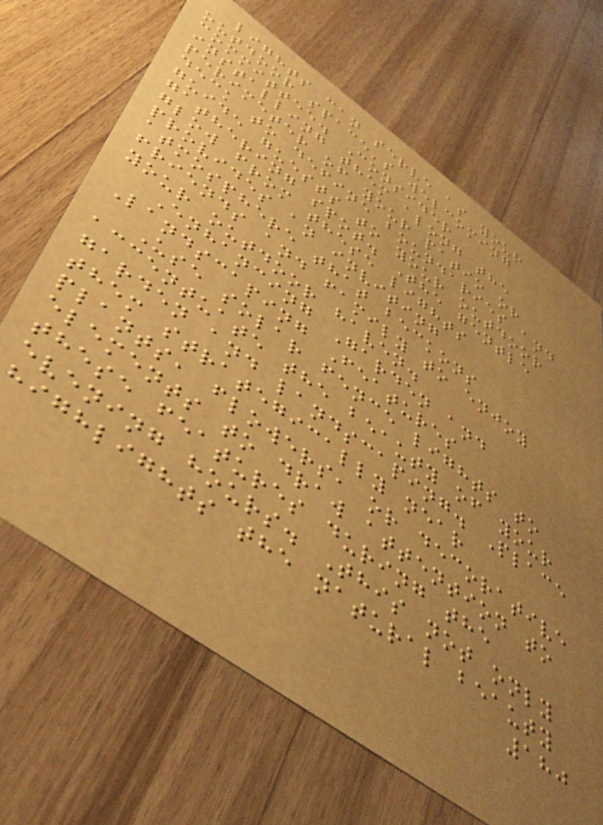lights can serve as your
outdoor space's welcoming
committee. Consider
installing them along the
perimeter of your patio or
deck to define boundaries and
guide guests to your outdoor
gathering spot. The gentle
glow from these lights
provides an inviting
atmosphere that beckons
friends and family to enjoy
your outdoor haven.
Enhancing Garden and
Landscaping Features
Use solar fence lights to
accentuate the beauty of your
garden and landscaping. Place
them strategically near
plants, flowers, or decorative
elements to draw attention to
these features during the
evening hours. This not only
highlights the natural beauty
180
